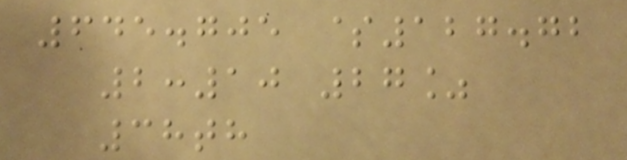645.705 $127.72
2:10 27%
38th
